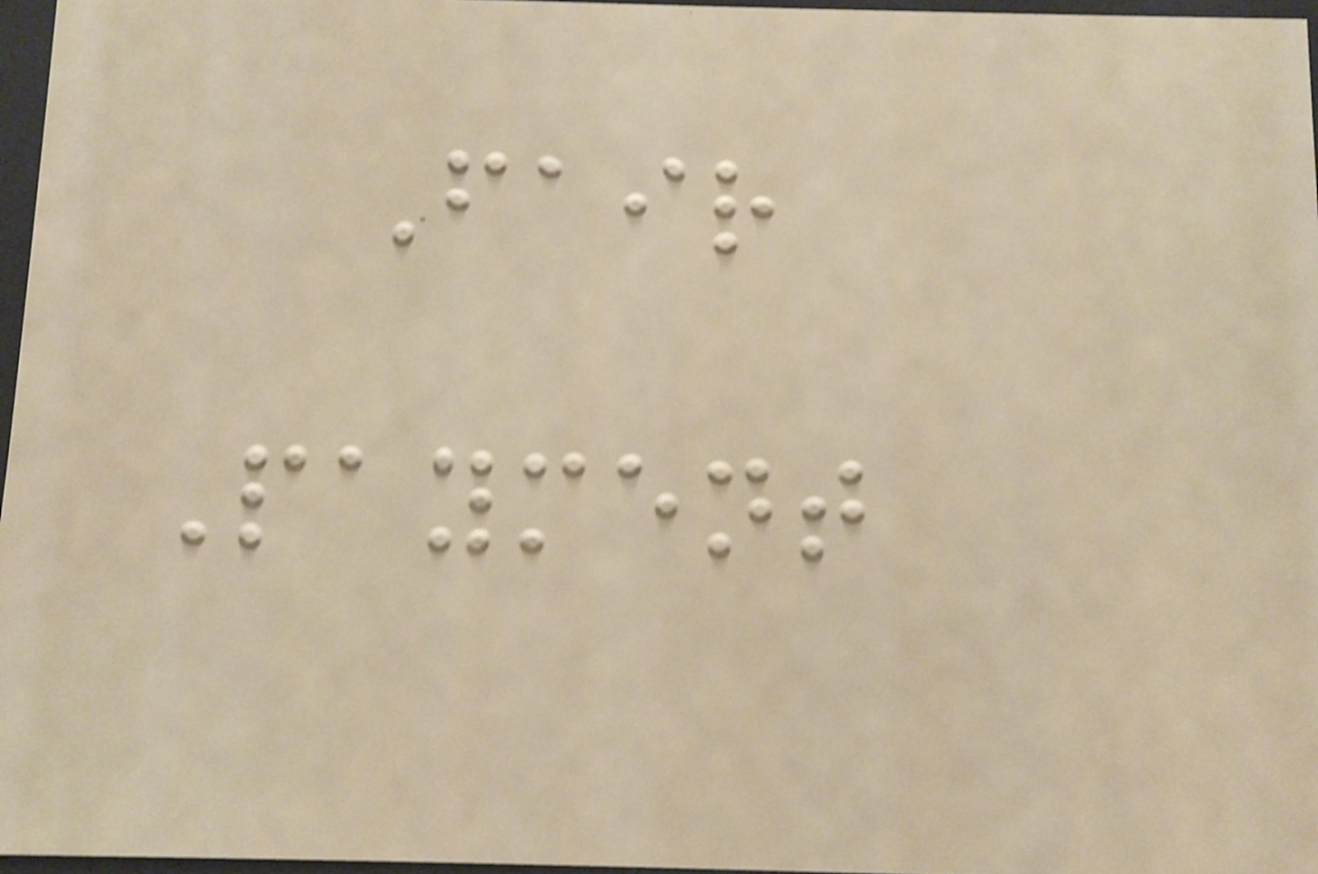Fair
Payment
